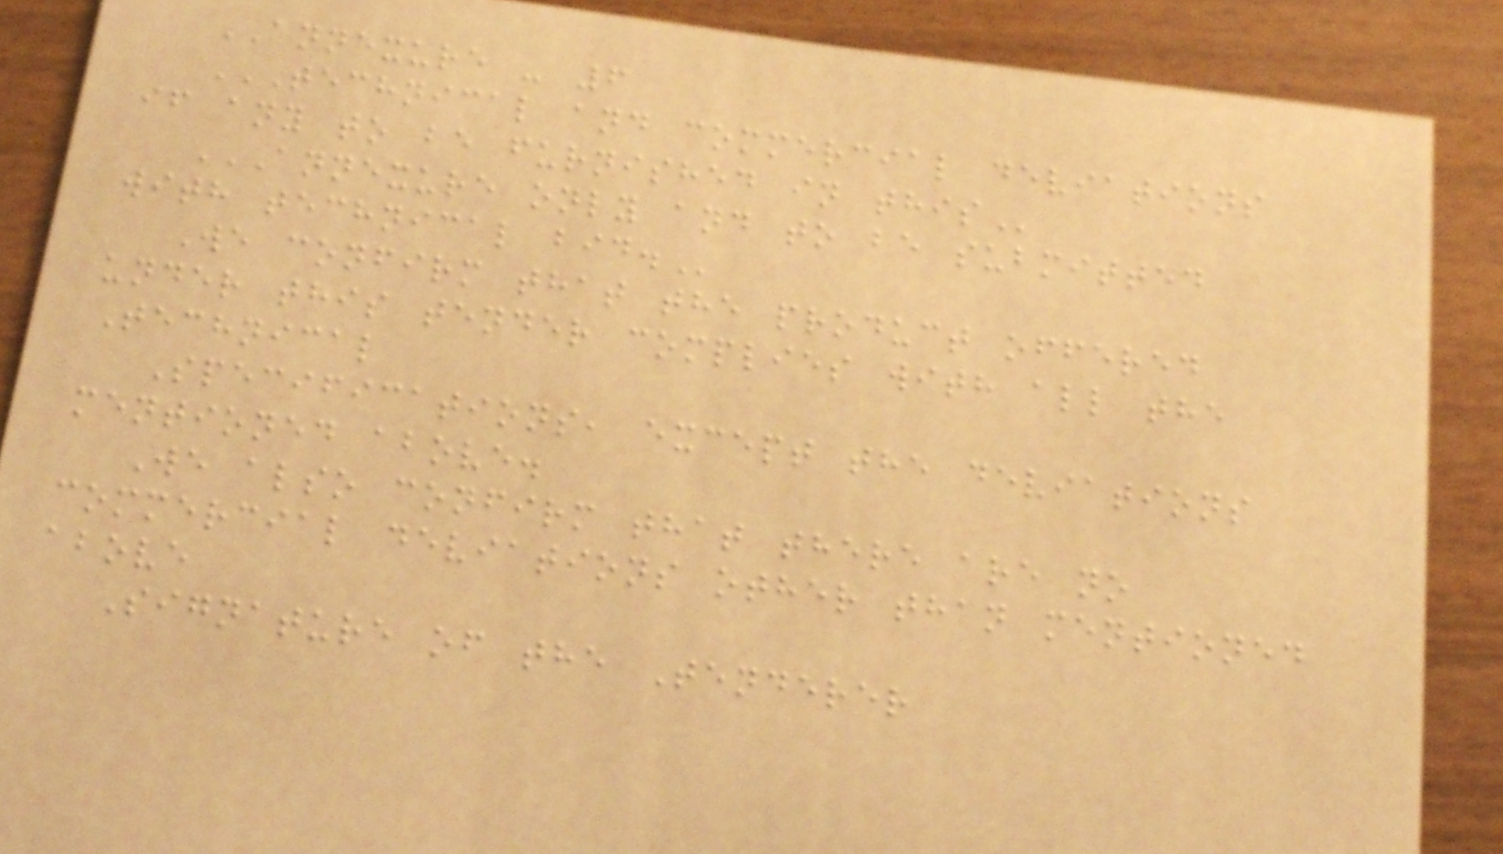ANNEXURE - 6
TECHNICAL AND COMMERCIAL DEVIATIONS
IF ANY TO BE FURNISHED IN THIS
ANNEXURE ONLY AND TO BE SUBMITTED
WITH TECHNICAL BID.
We confirm that the product offered
under this tender complies with all the
Technical
Specifications, except the deviations
mentioned above.
We also confirm that there are no
commercial deviations other than mentioned
above
Signature of the Tenderer
